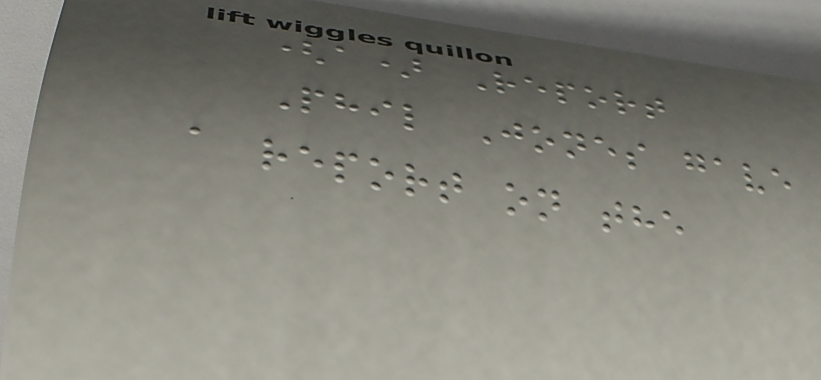(a) Report
Phil Jones gave
a report on the
